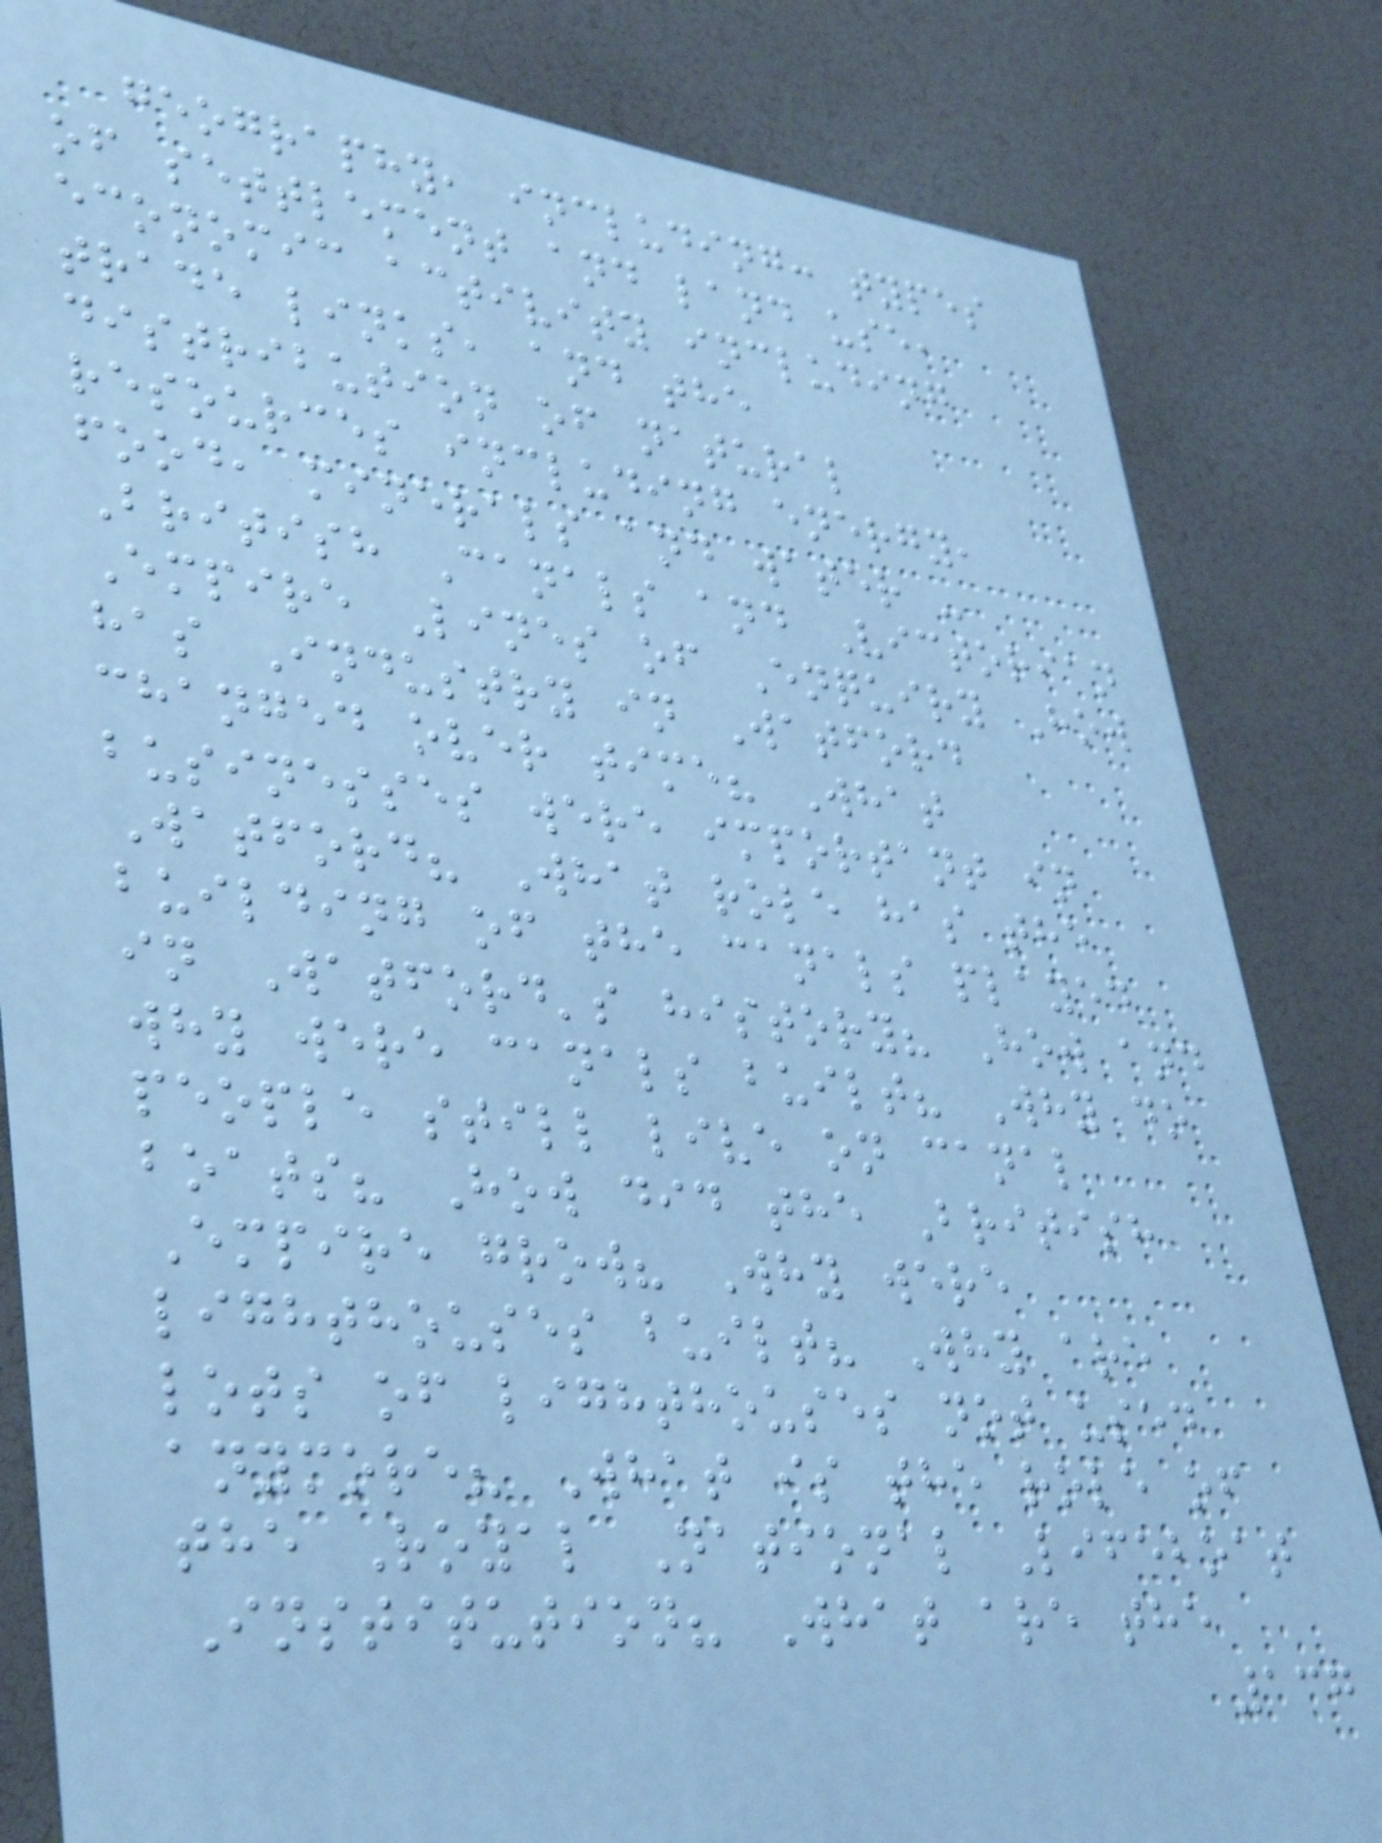geography, including: types
of settlement and land use,
economic activity including
trade links, and the
distribution of natural
resources including energy,
food, minerals and water -
British Canals and Victorian
Empire Lines of Enquiry How
has Industry in Watford
changed over time? What
businesses were important in
Watford? What role has the
building of the canals played
in Watford's history? How and
why were canals built? Why do
people still live on canal
boats? How did the British
Empire grow? Why were
lighthouses built? Why are
lots of lighthouses not used
anymore? What is the role of
the Royal National Lifeboat
Institution? What are the
137
